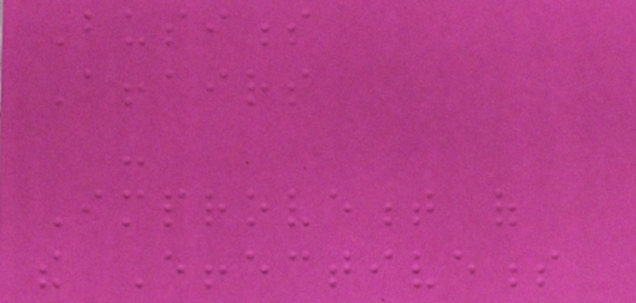Business
Affairs
-
Improvement of
the Effectiveness
